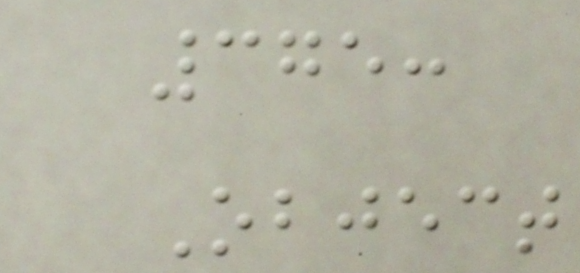375:
Object
